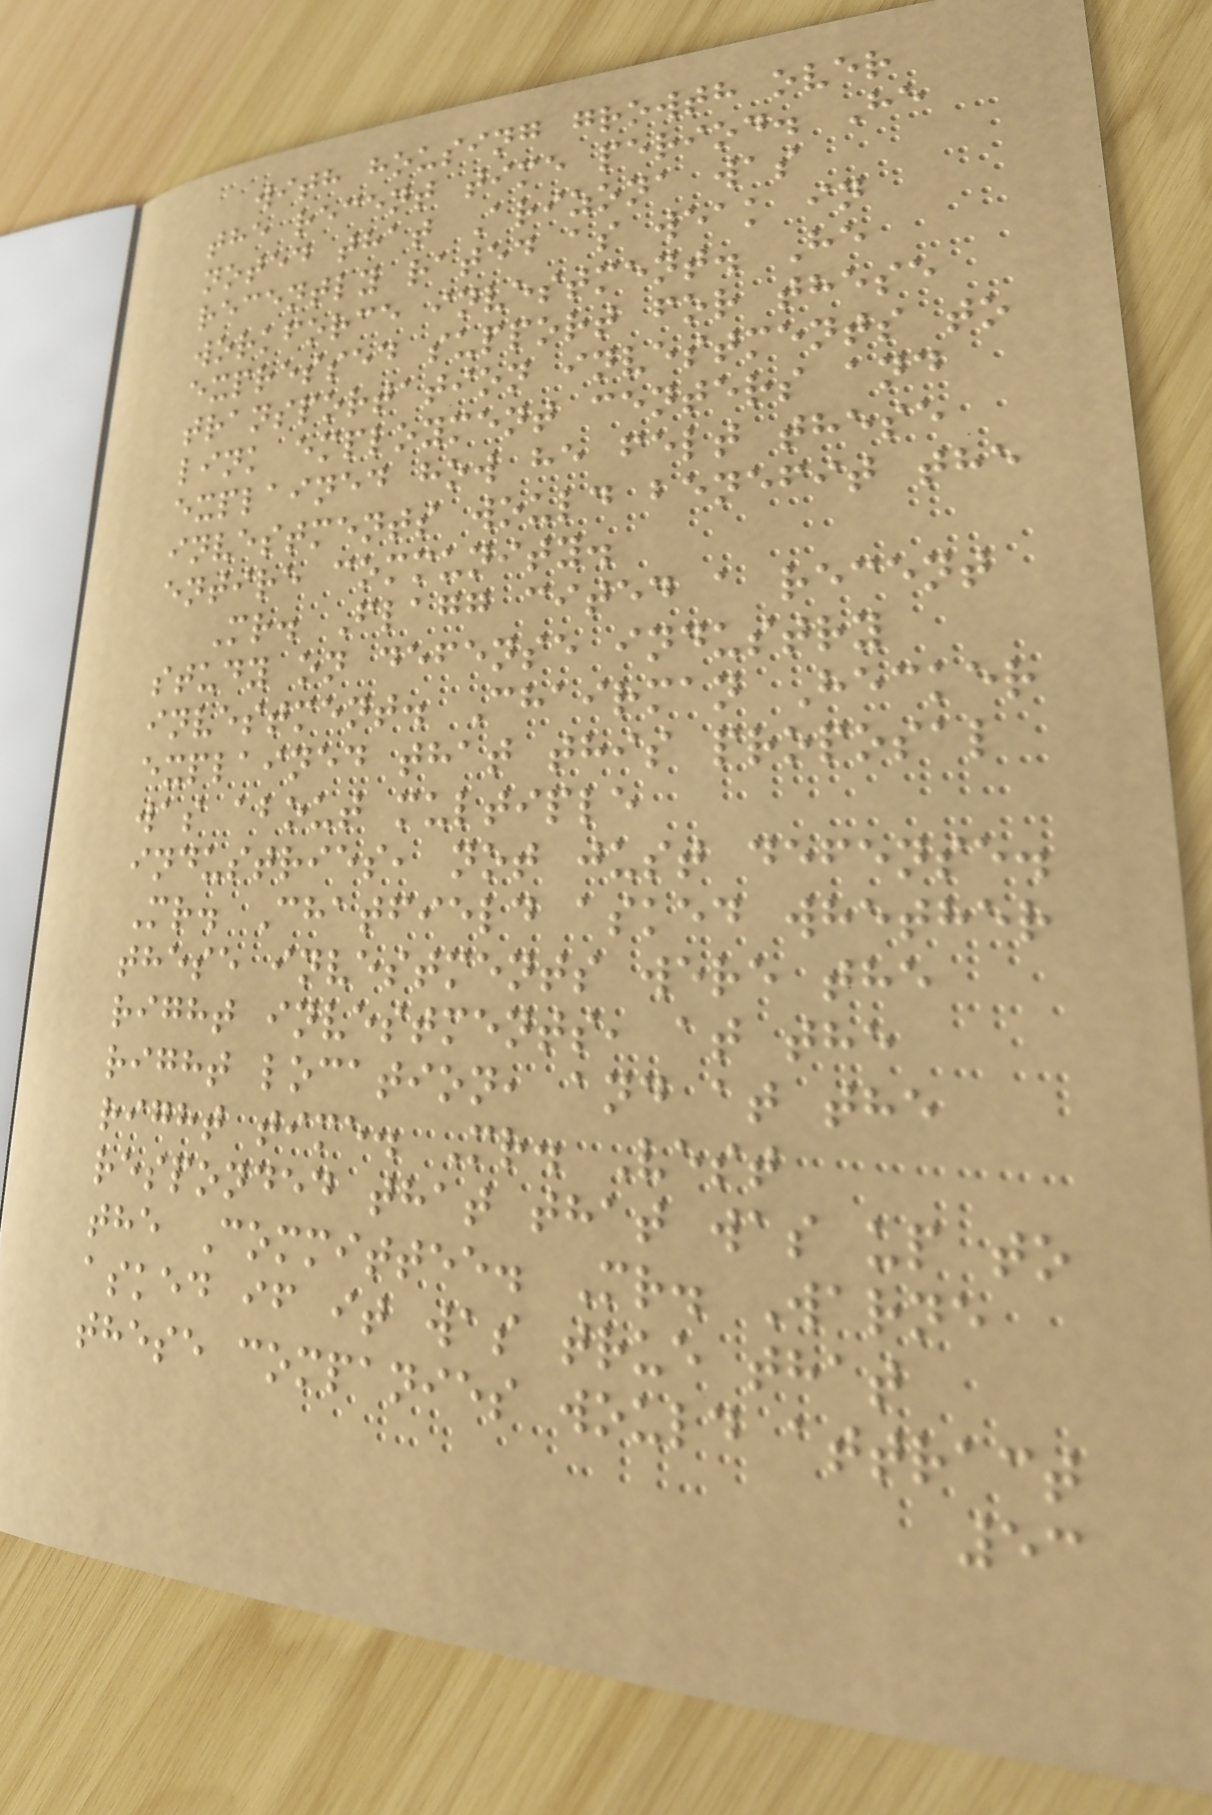with housing growth over
the recent time period. He
noted that Arizona was
recently rated as weak in
workforce investment. He
expressed support for these
transportation investments to
link employment centers and
explained how he felt these
investments would benefit the
entire community.
Mr. Flagg cited a recent
study on defense industry
investment. Chairman Hecker
explained that this proposal
was about multiple
industries, not just defense.
Mr. Chatfield asked whether
these investments were the
right investments, at the
right location, and at the
right time. Mr. Vest
responded that that was up to
the Committee. Mr. Warne
asked if it was true that
these companies would attract
53
